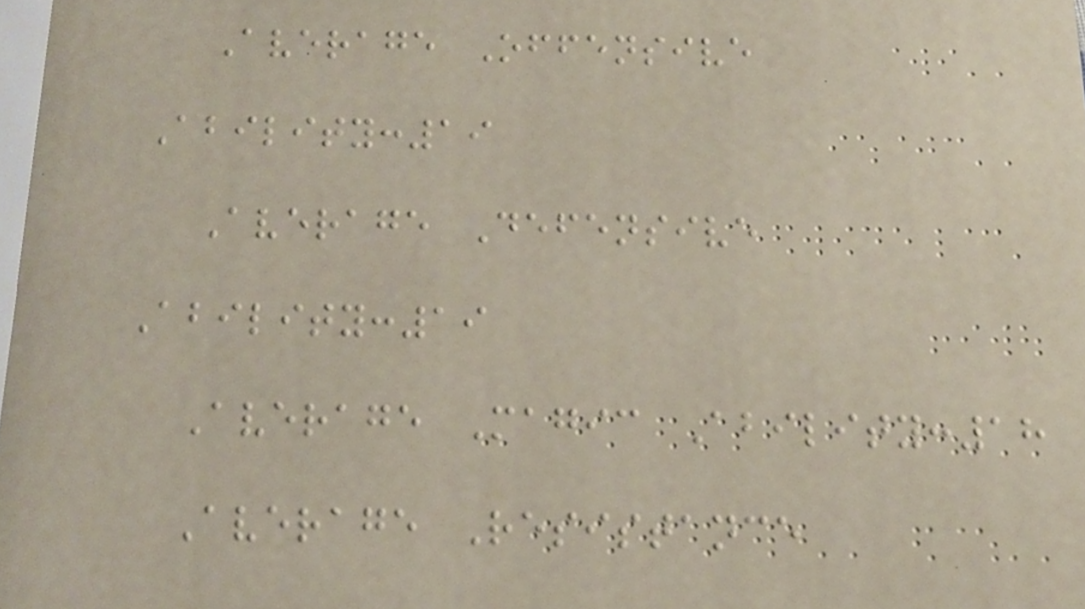Average Offensive
Ability:19
Average Defensive
Ability:19
Average Magic Ability:18
Average Resistance
